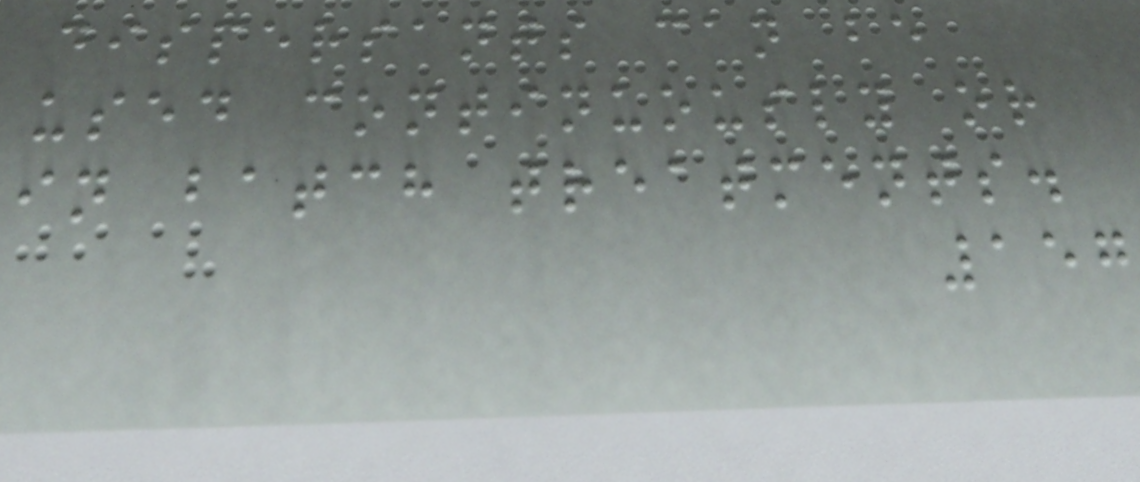dispersants can be
used continuously or
in batch treatments.
157
